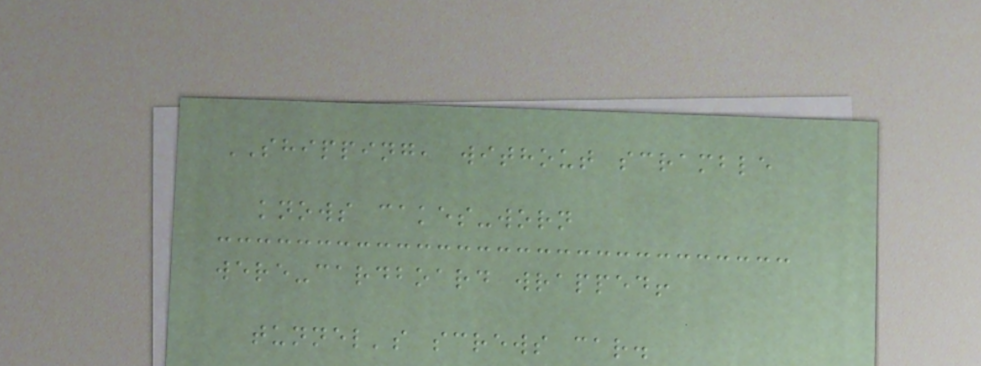SHIPPING, without scramble
knows cakes-worn
were-cardboard wrapped!
tunnel's screws car.
